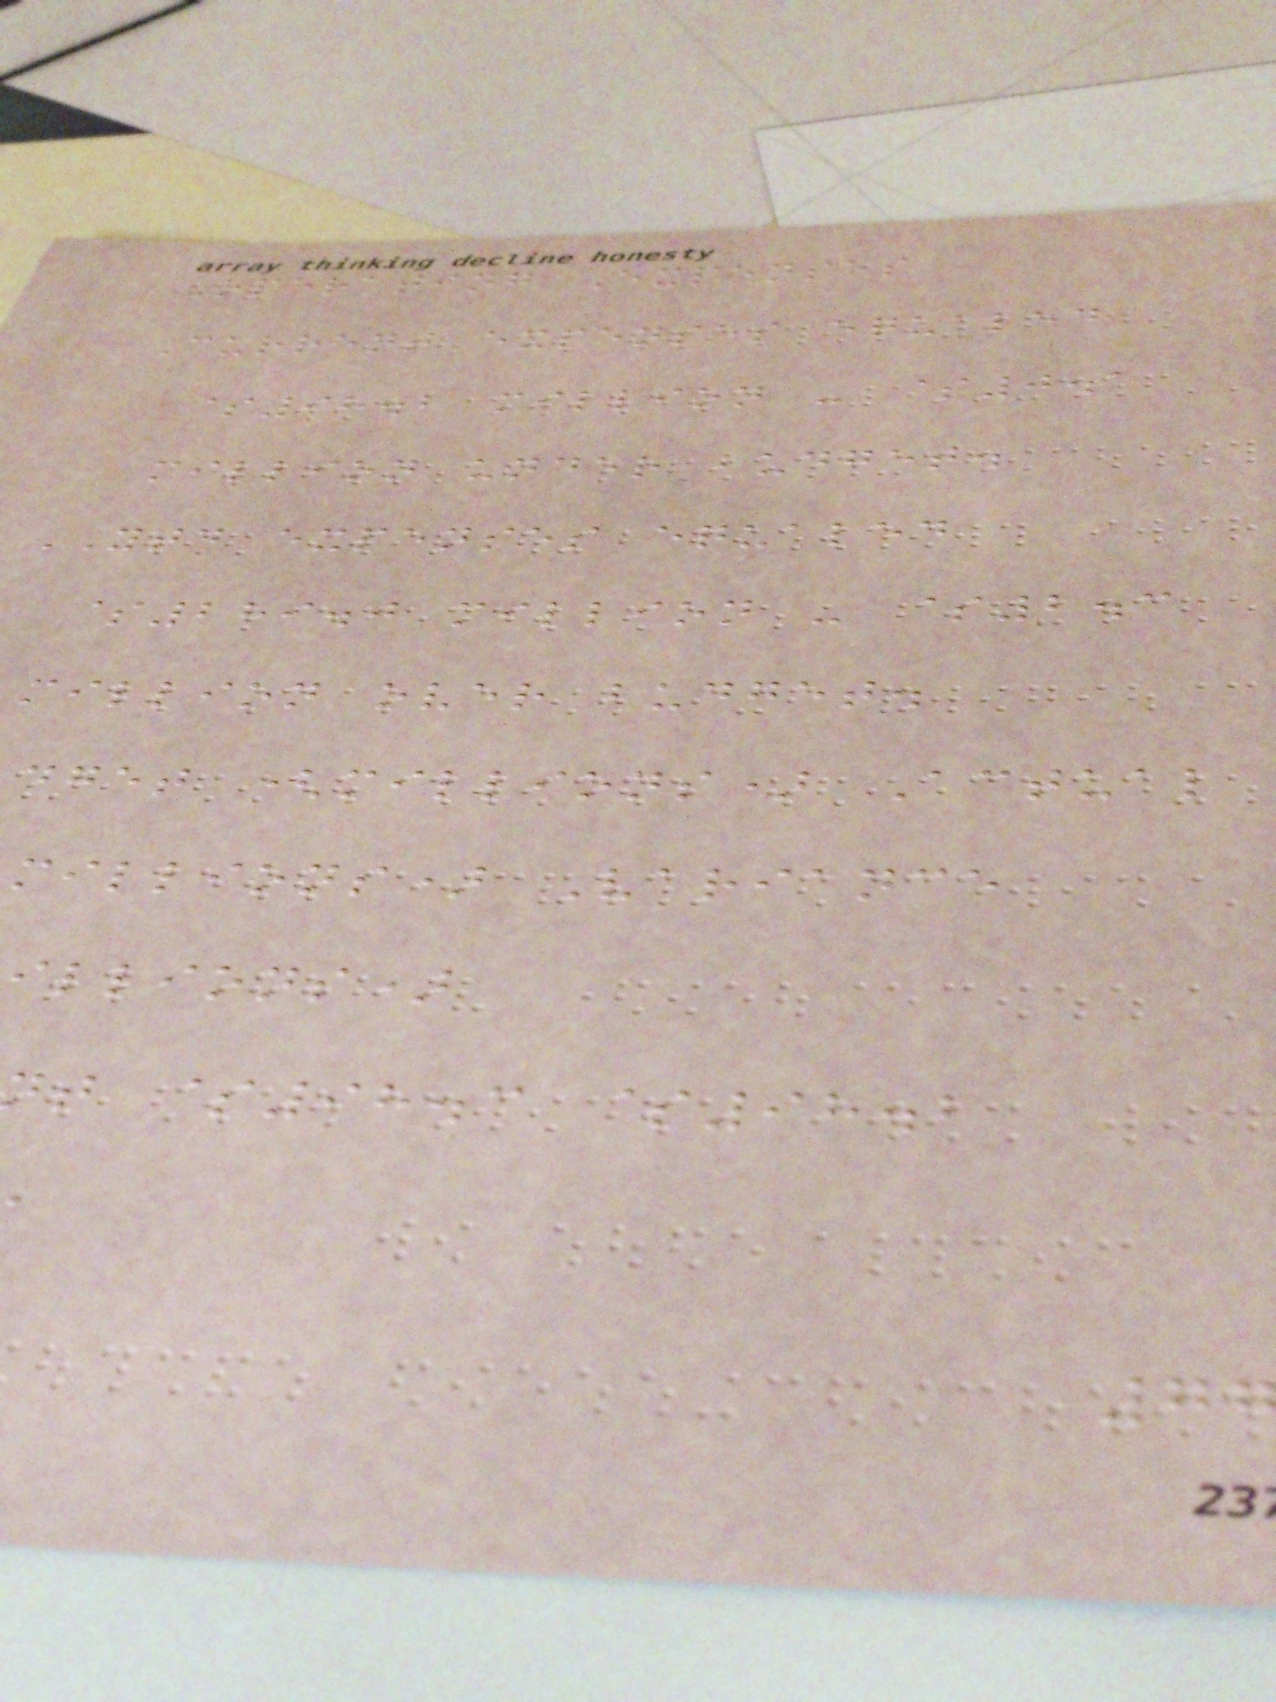Operating Expenses
Current expenses equaled
$98.2 million - $0.1
million under budget.
YTD expenses equaled
$289.0 million - $2.3
million over budget.
dget (millions) Actual
millions) Variance
illions)
t $98.3 $98.2
